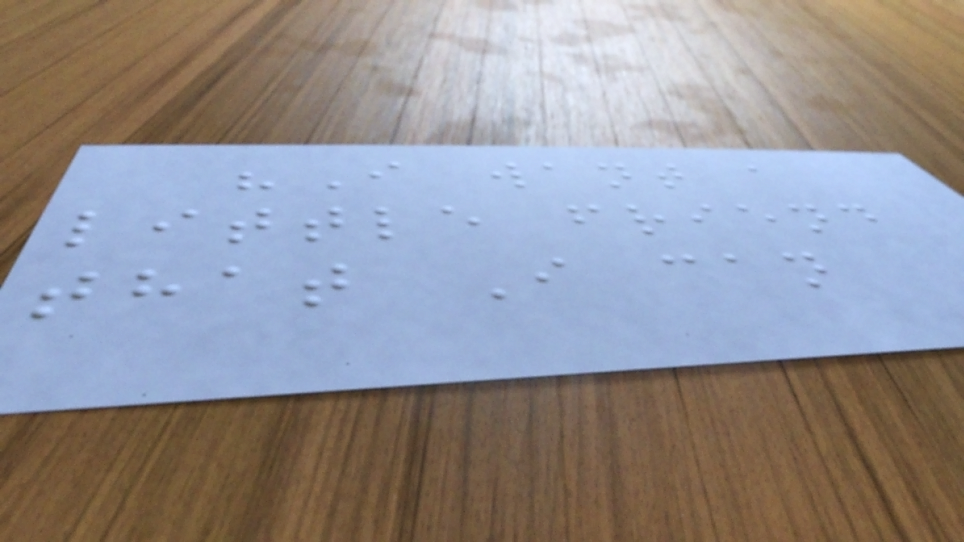"I want a
little friend
that I can
